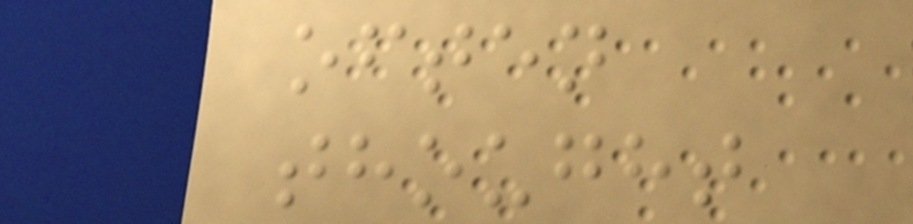often
thought
